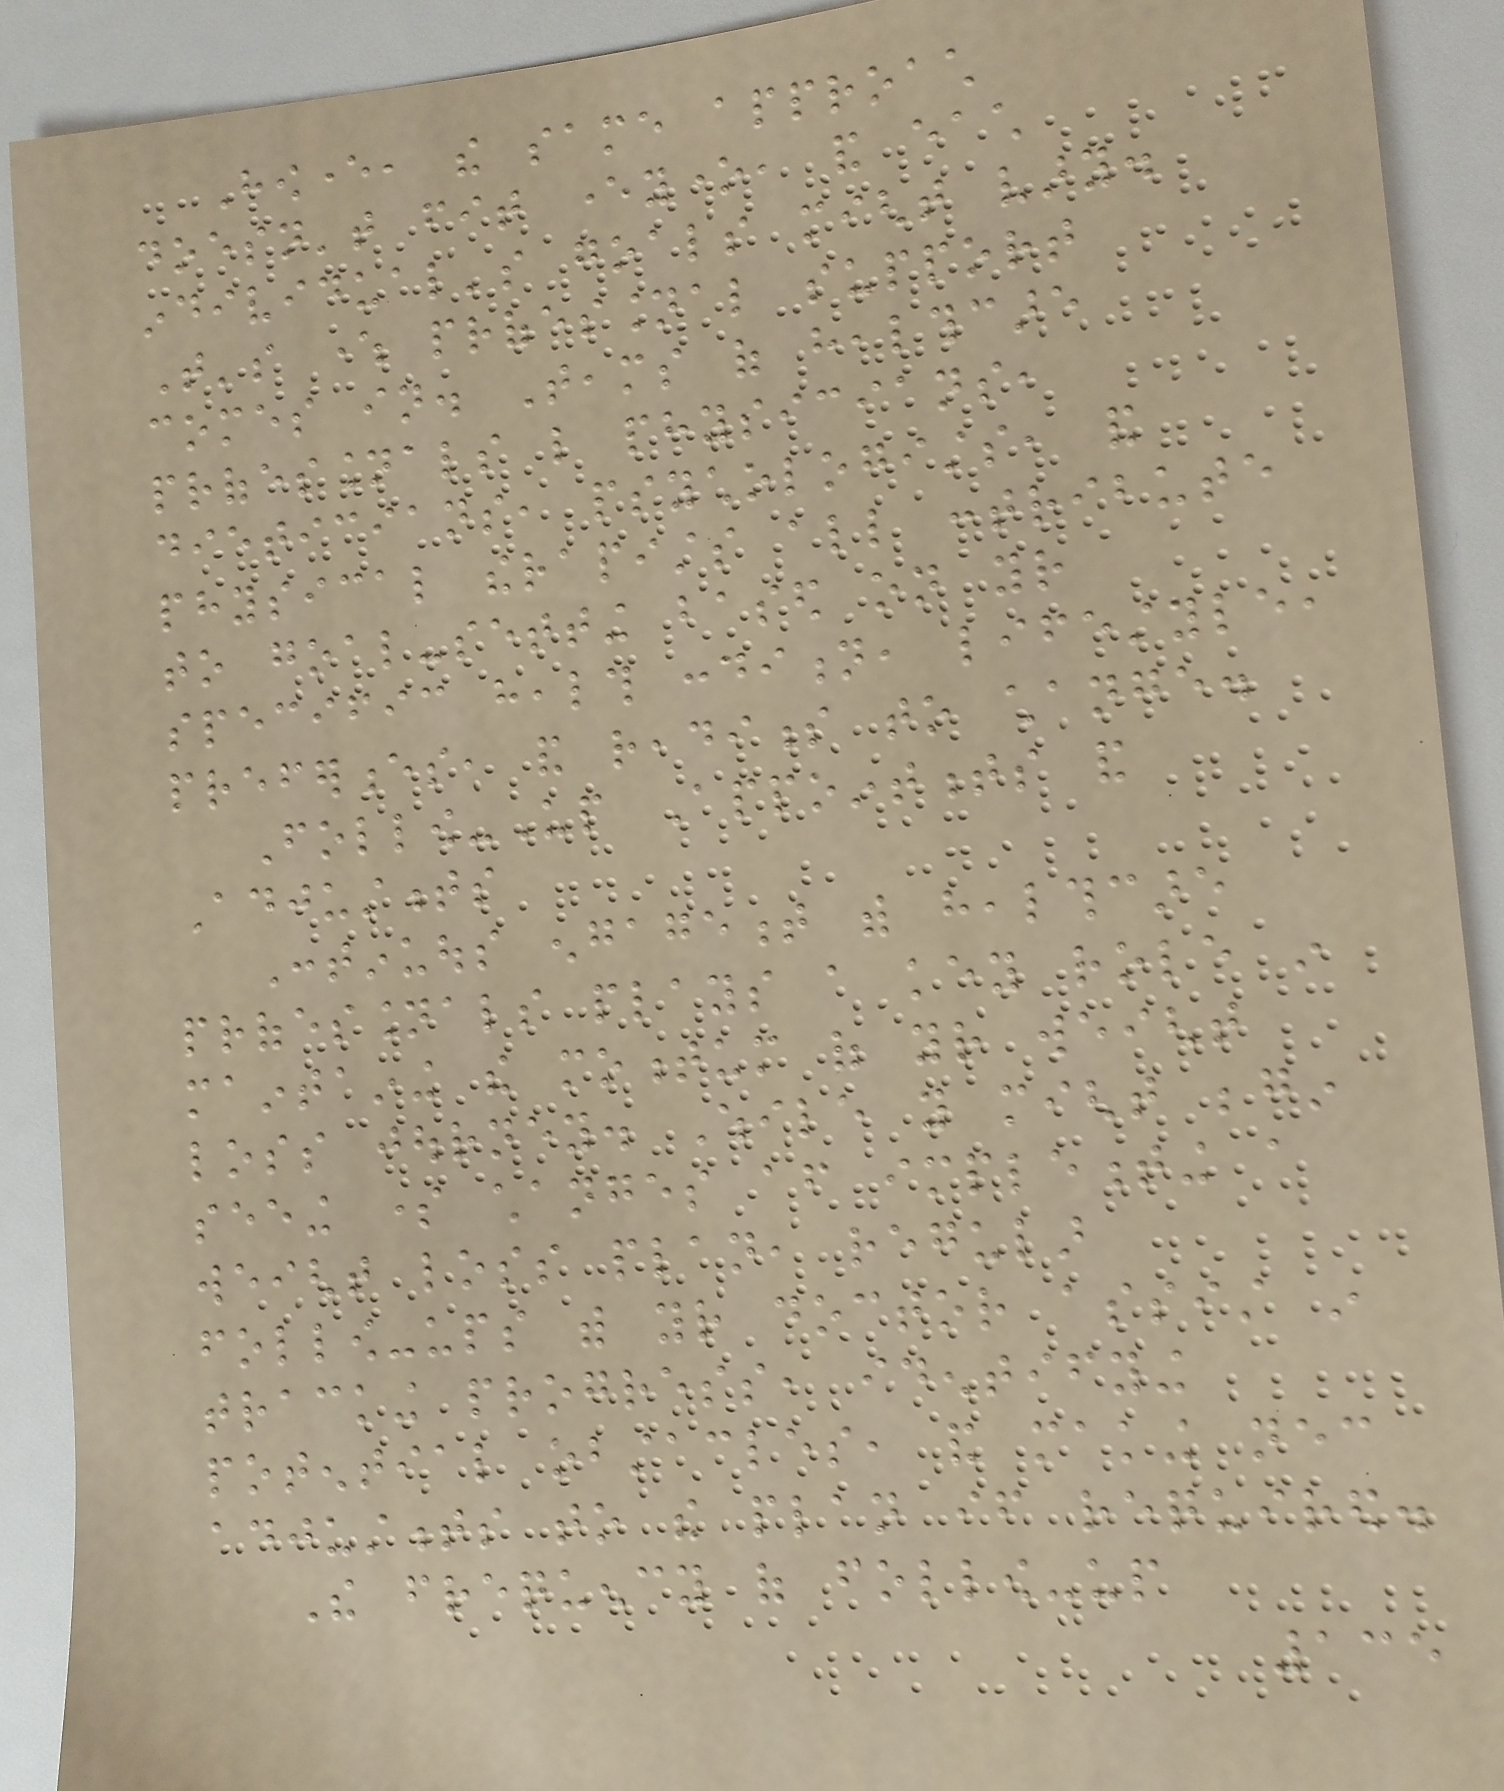However, the same approach
doesn't fit everyone, and each
individual's goals might vary.
That's where professional support
comes in. Teams of healthcare
professionals like physicians,
dieticians, psychologists, and
physical therapists all contribute
to goal-setting based on your
specific health condition, lifestyle,
preferences, and readiness to change.
Follow-Up Appointments and
Adjustments
Continuous engagement with healthcare
professionals plays a key role in
maintaining the momentum of your weight
loss journey. While you might begin
seeing some changes after implementing a
weight loss plan, regular
follow-ups with your doctor assist in
tracking progress, identifying
potential obstacles, and making necessary
adjustments to the plan if required.
The frequency of follow-up
135
